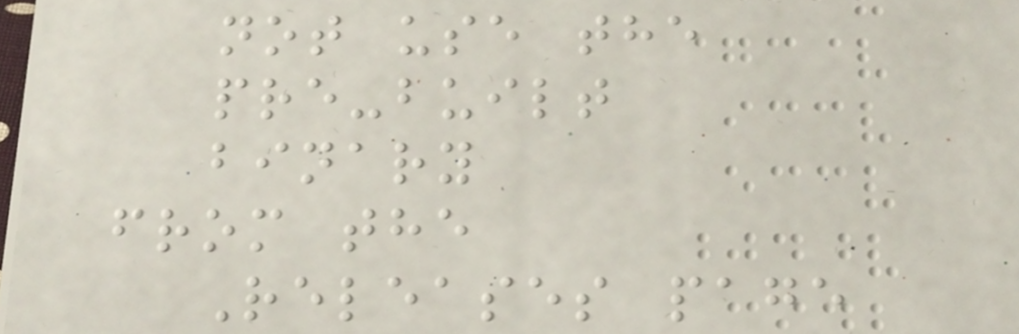not use the
pre-built
binary
from the
Releases page
